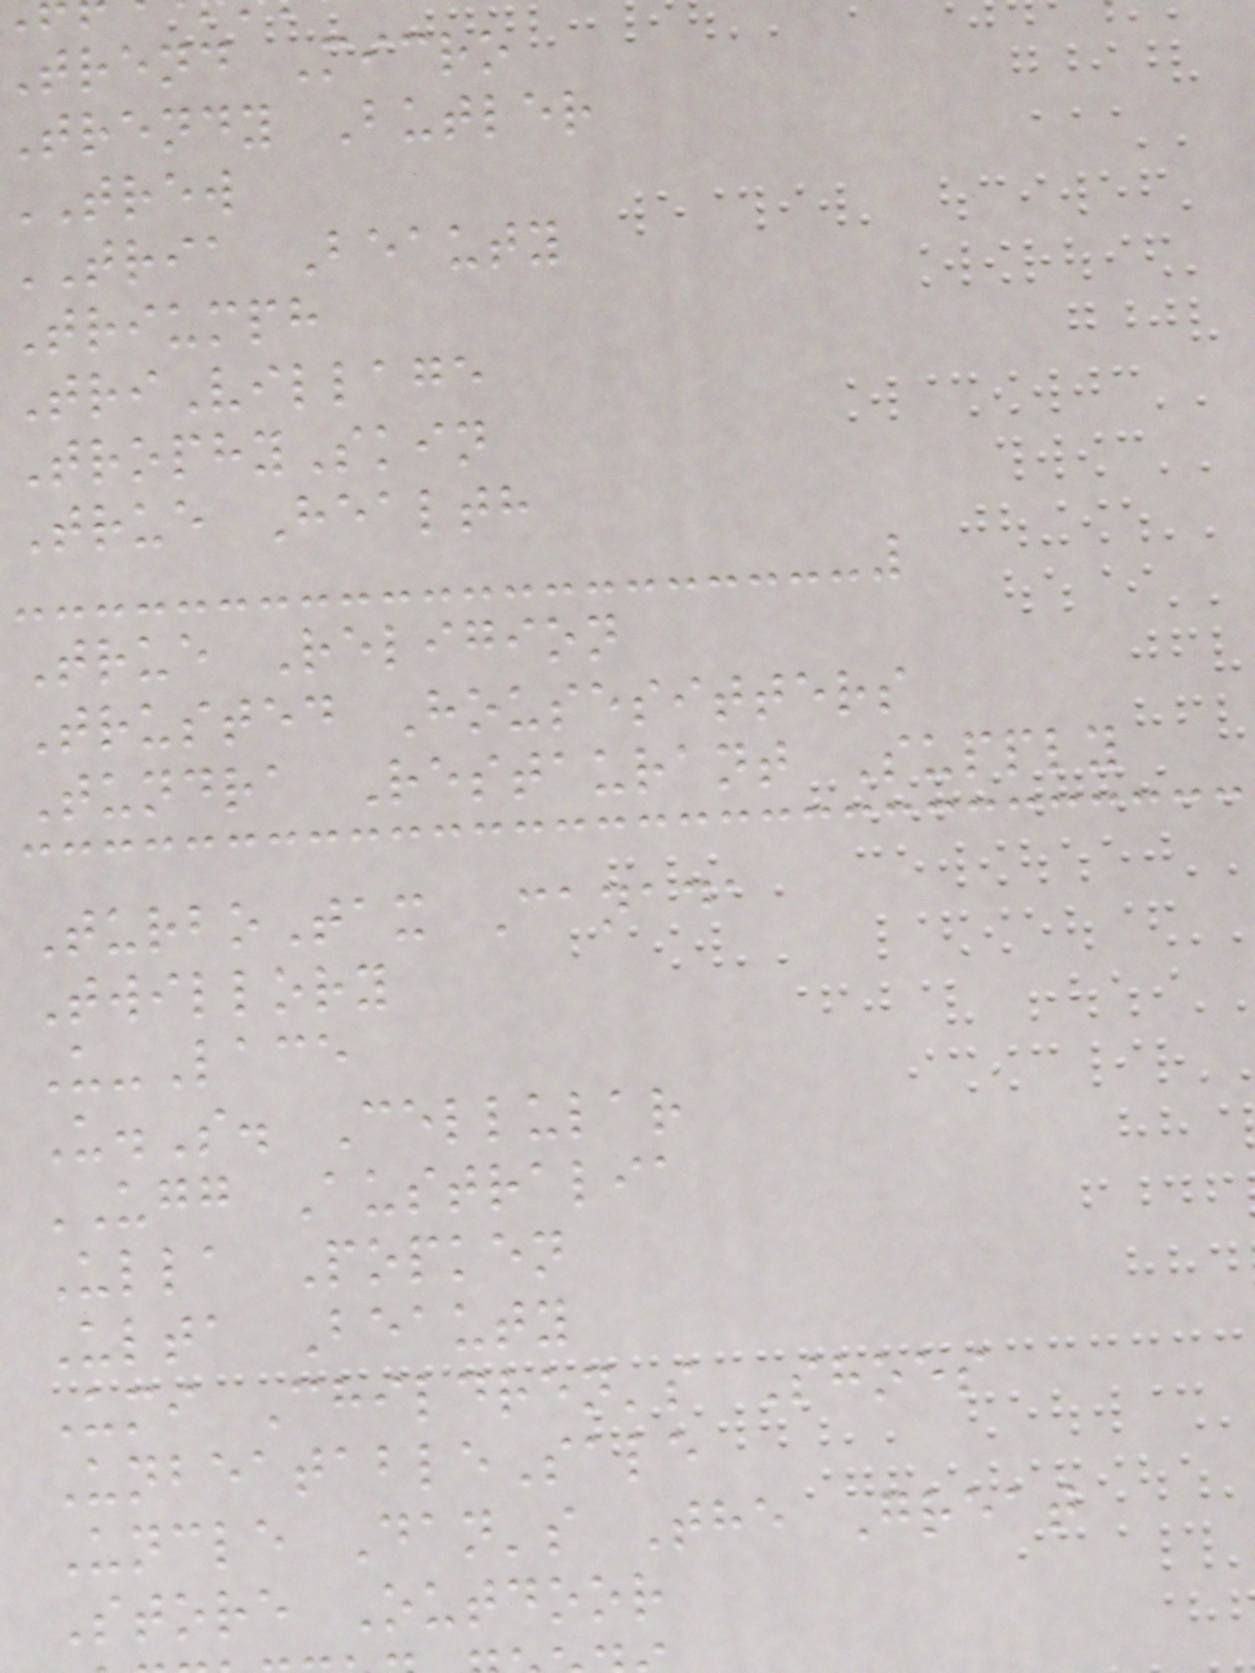trend Micro
trendy Butler
TREW
TRIA Beauty
Triumph
TriVillage
TrophySkin
True Health
True Religion
Trusted Housesitters
Tundra Restaurant Supply
TurboTax Canada
Twillory
U-Lace
U.S. Cellular
UGG Australia
Ulla Popken
Ulta Beauty
Umi Children's Shoes
UnbeatableSale
Uncle Dan's The Great
Store Outdoor
